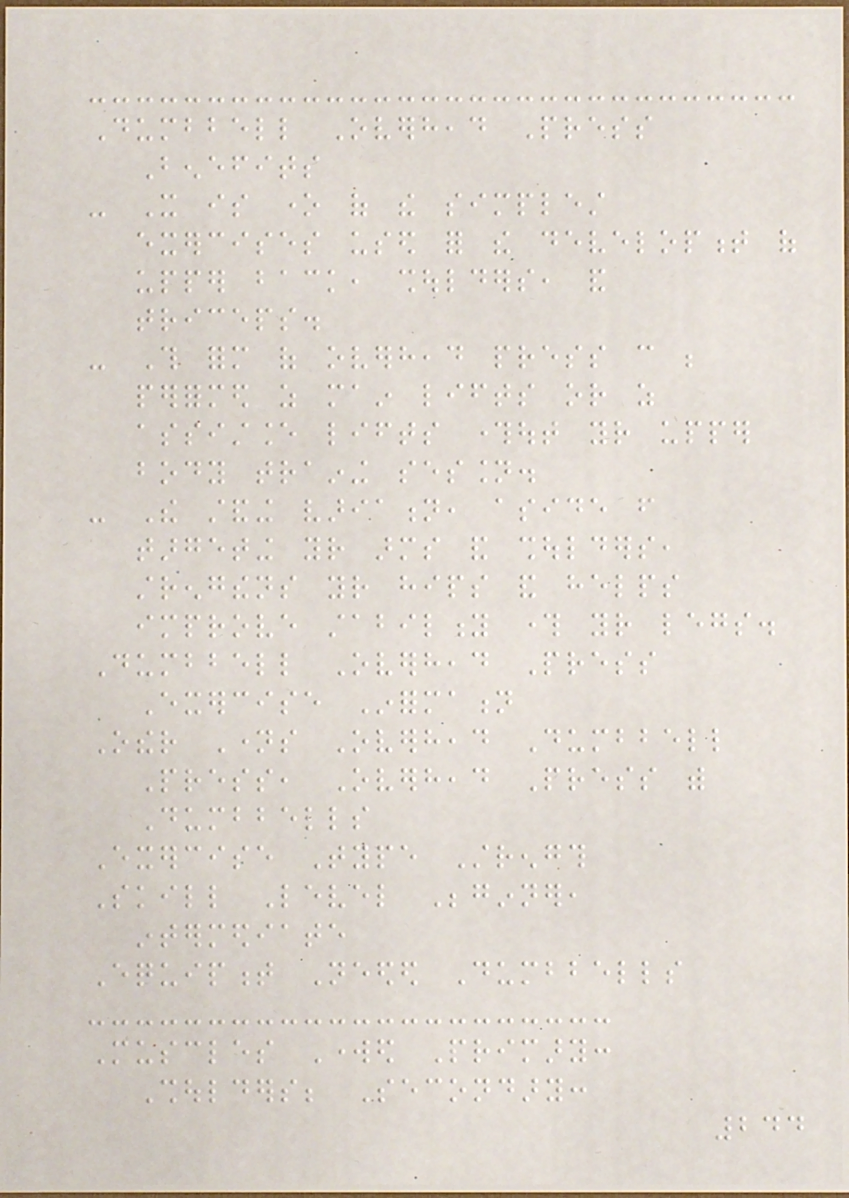Dumbbell Overhead Press
Benefits
- It is one of the simplest
exercises used for the development of
upper back, shoulders, and
triceps.
- This form of overhead press can be
performed as main lifts or as
assistance lifts throughout your upper
body training session.
- The standing variation, aside from
targeting your arms and shoulders,
strengthens your hips and helps
improve stability through your legs.
Dumbbell Overhead Press
Exercise Information
Other Names Overhead Dumbbell
Press, Overhead Press with
Dumbbells
Exercise Type Strength
Skill Level Beginner,
intermediate
Equipment Needed Dumbbells
Muscles Worked Primary:
Shoulders; Secondary:
244
